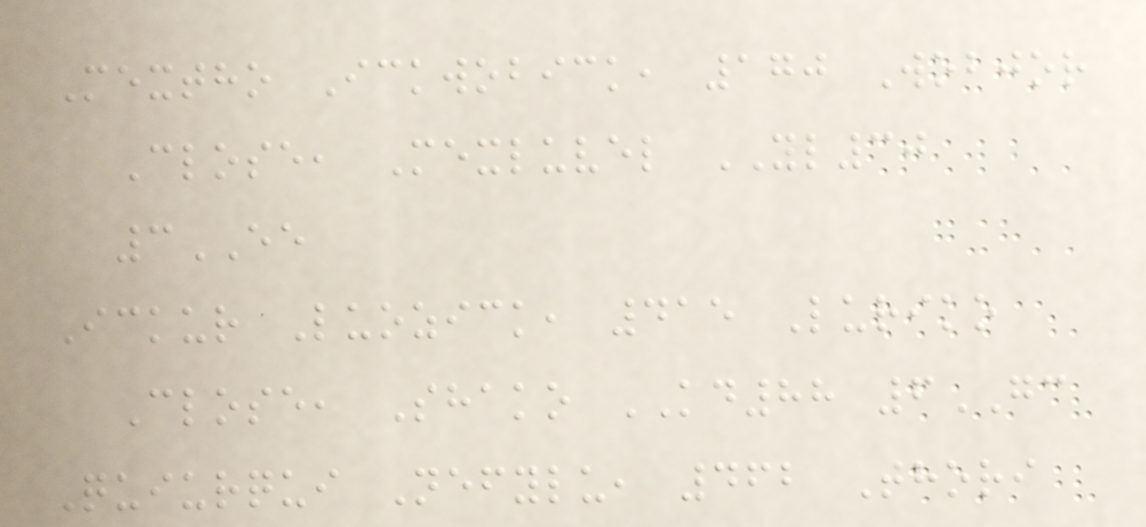Mextho Ickwobick, 170 Wobjor
Close, Mexluvel YL30
3EE
Ickur Luozick, 415 Luriko
Close, Shako KD88 6GC
Quiurqui Nefylu, 462 Thori
